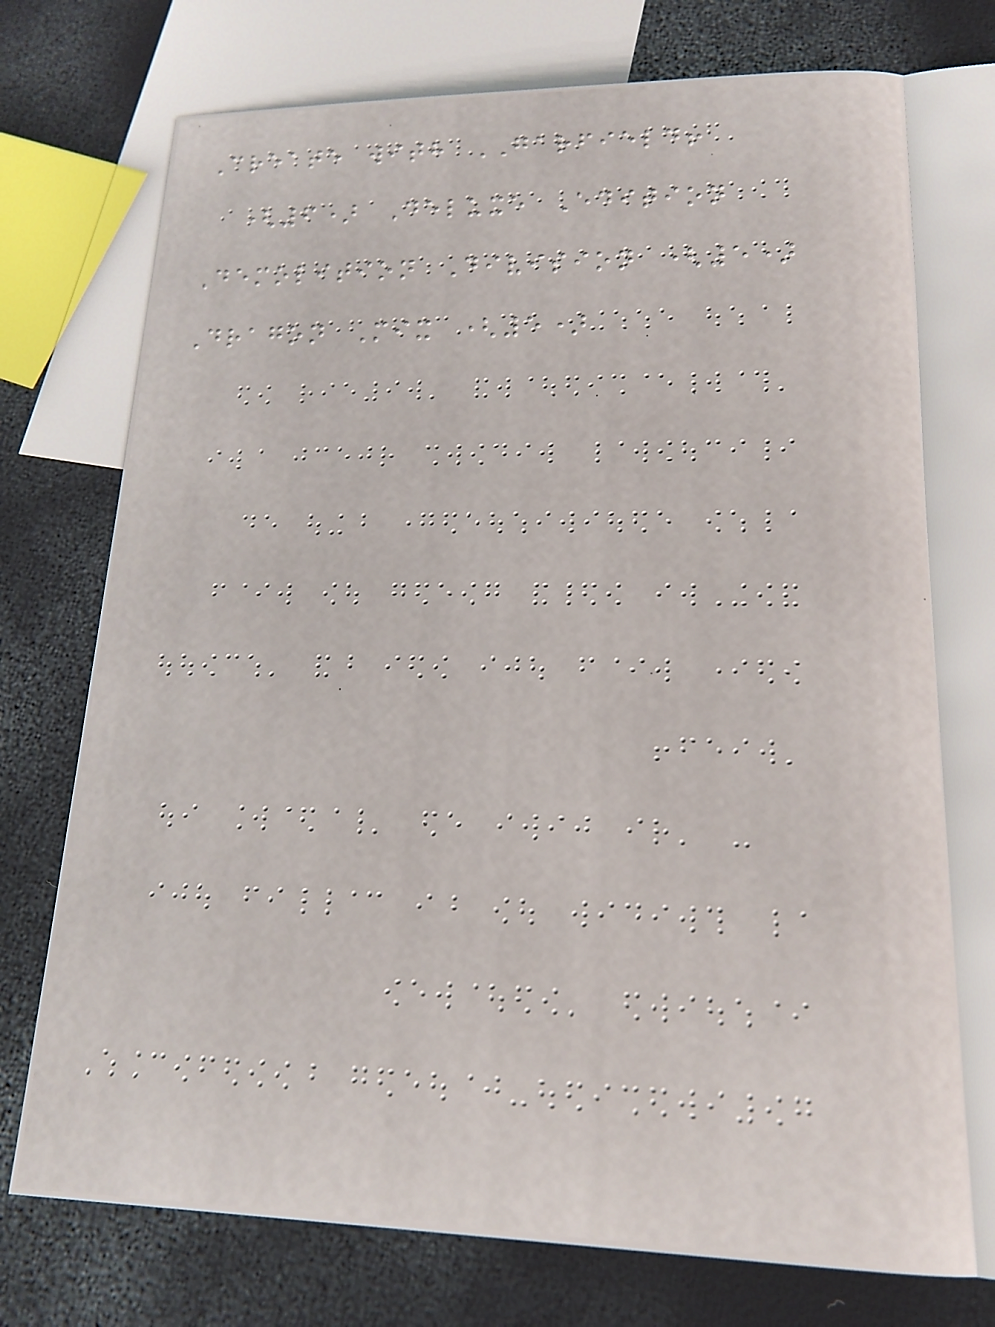Create with GARFIELD!
(6) Deluxe Edition
Demolition Division (5)
Dragon Mix (5)
